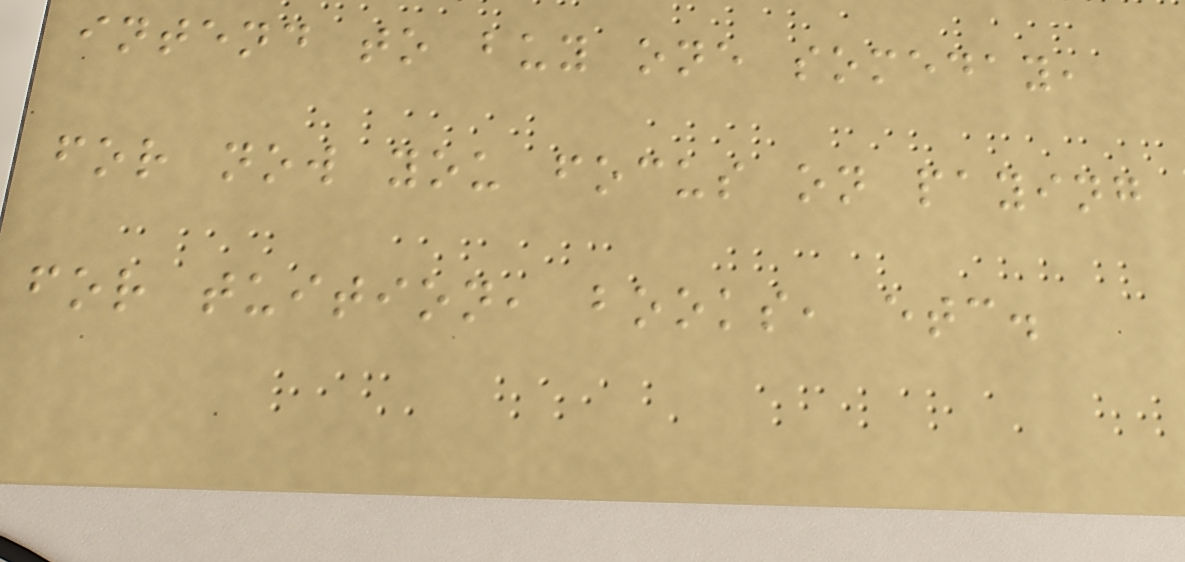intend to buy one someday,
for now you focus on paying
for tuition, books, etc.
